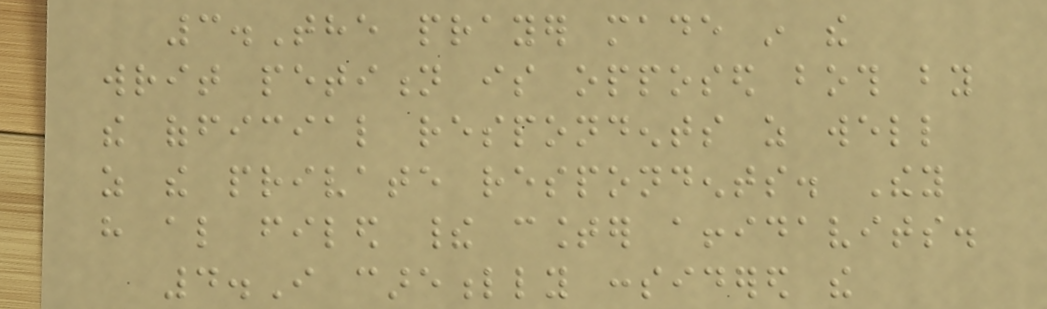3.The prayer made in the
writ petition is opposed both by
the official respondents as well
as the private respondents. They
have also filed their counter affidavits.
4.I carefully considered the
